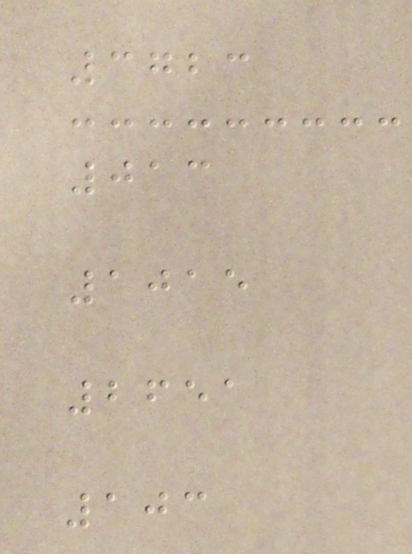3723
013
1015
2651
103
